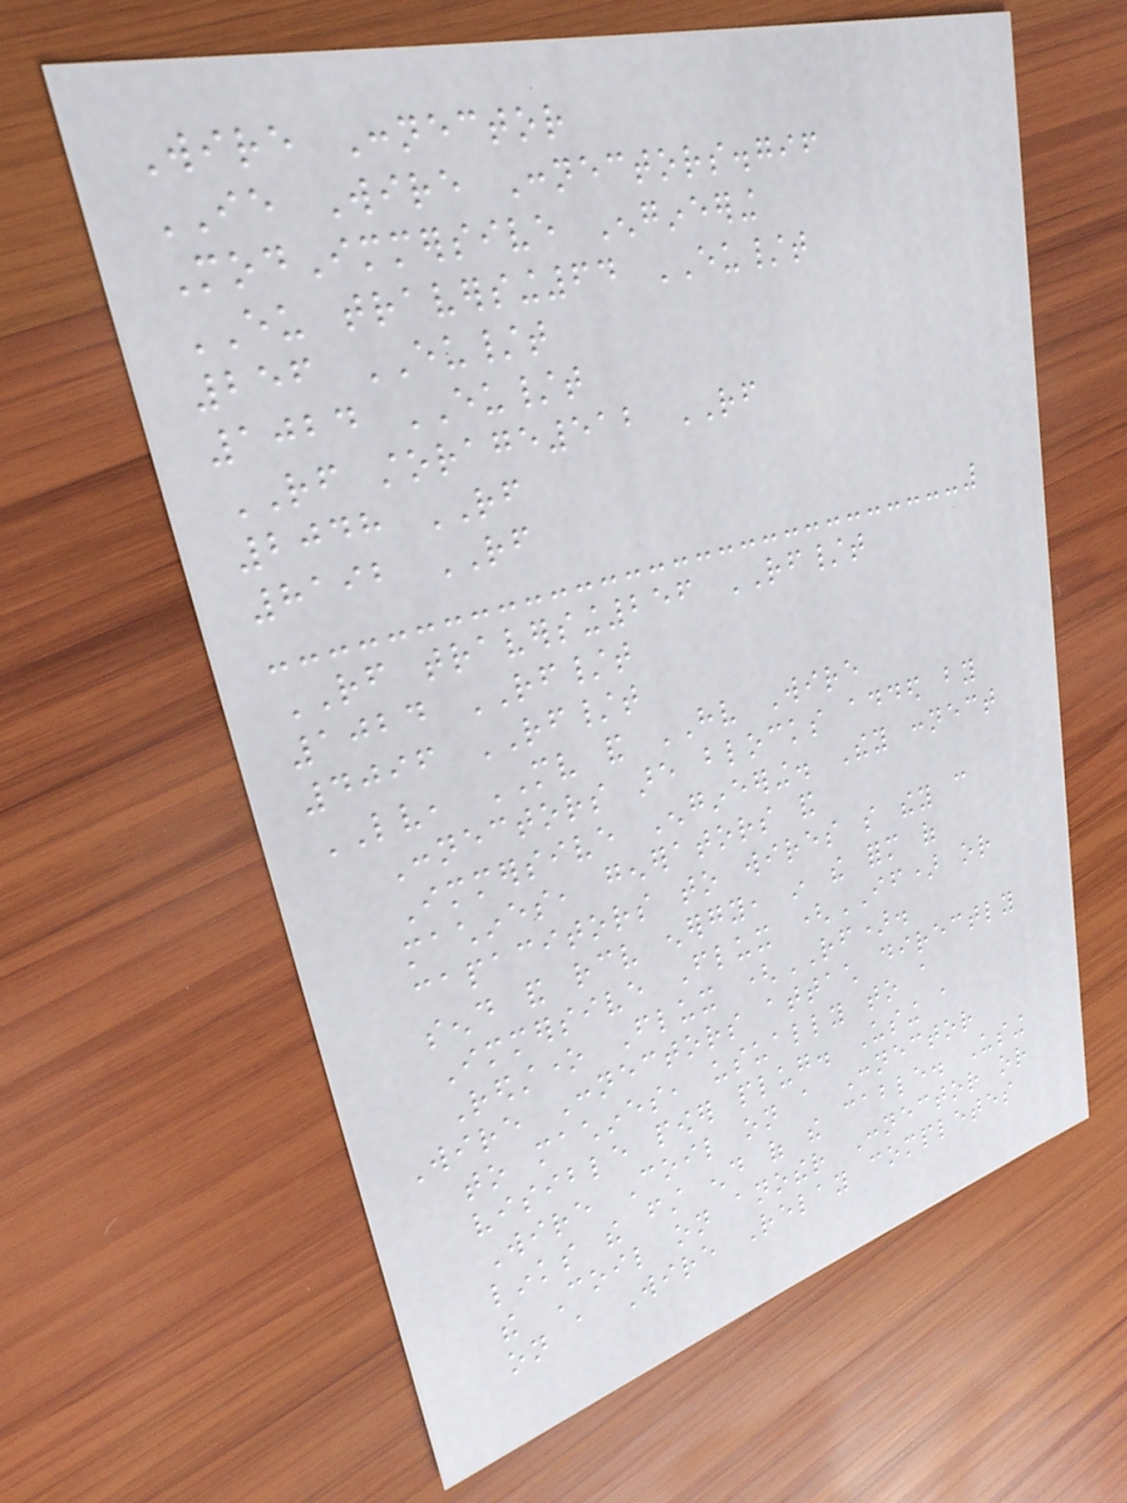Wire Connector
IE Wire Connectors.gif
ModImmersive Engineering
EU traversing64 EU/t
256 EU/t
1024 EU/t
RF storage512 RF
2048 RF
8192 RF
RF traversing256 RF/t
1024 RF/t
4096 RF/t
LV, MV and HV Wire
Connectors are blocks added by
Immersive Engineering. They connect
machines, generators and
capacitors to wires so they can
send and receive energy, in the form of
Immersive Flux (IF) or
Redstone Flux (RF).
Wire Connectors attach directly
to machines, usually to a
visible power plug. Using a
Wire Coil on a Connector
links the first end of the cable. Using
the Coil on another Connector or
on a Wire Relay completes
